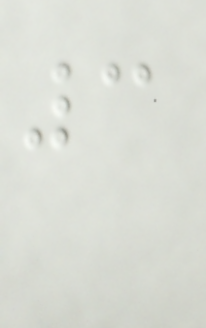3
